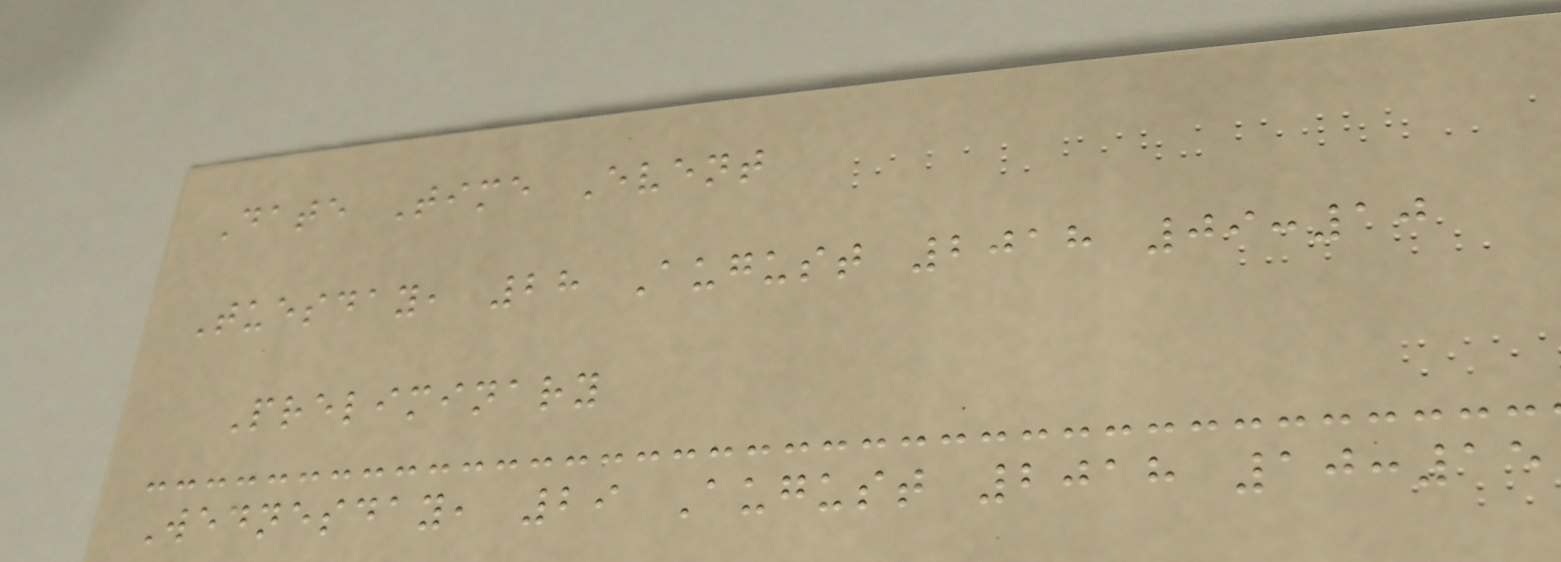Date Time Event
Tuesday, 28 August 2018 09:10
Preliminary
Wednesday, 29 August 2018 10:15
